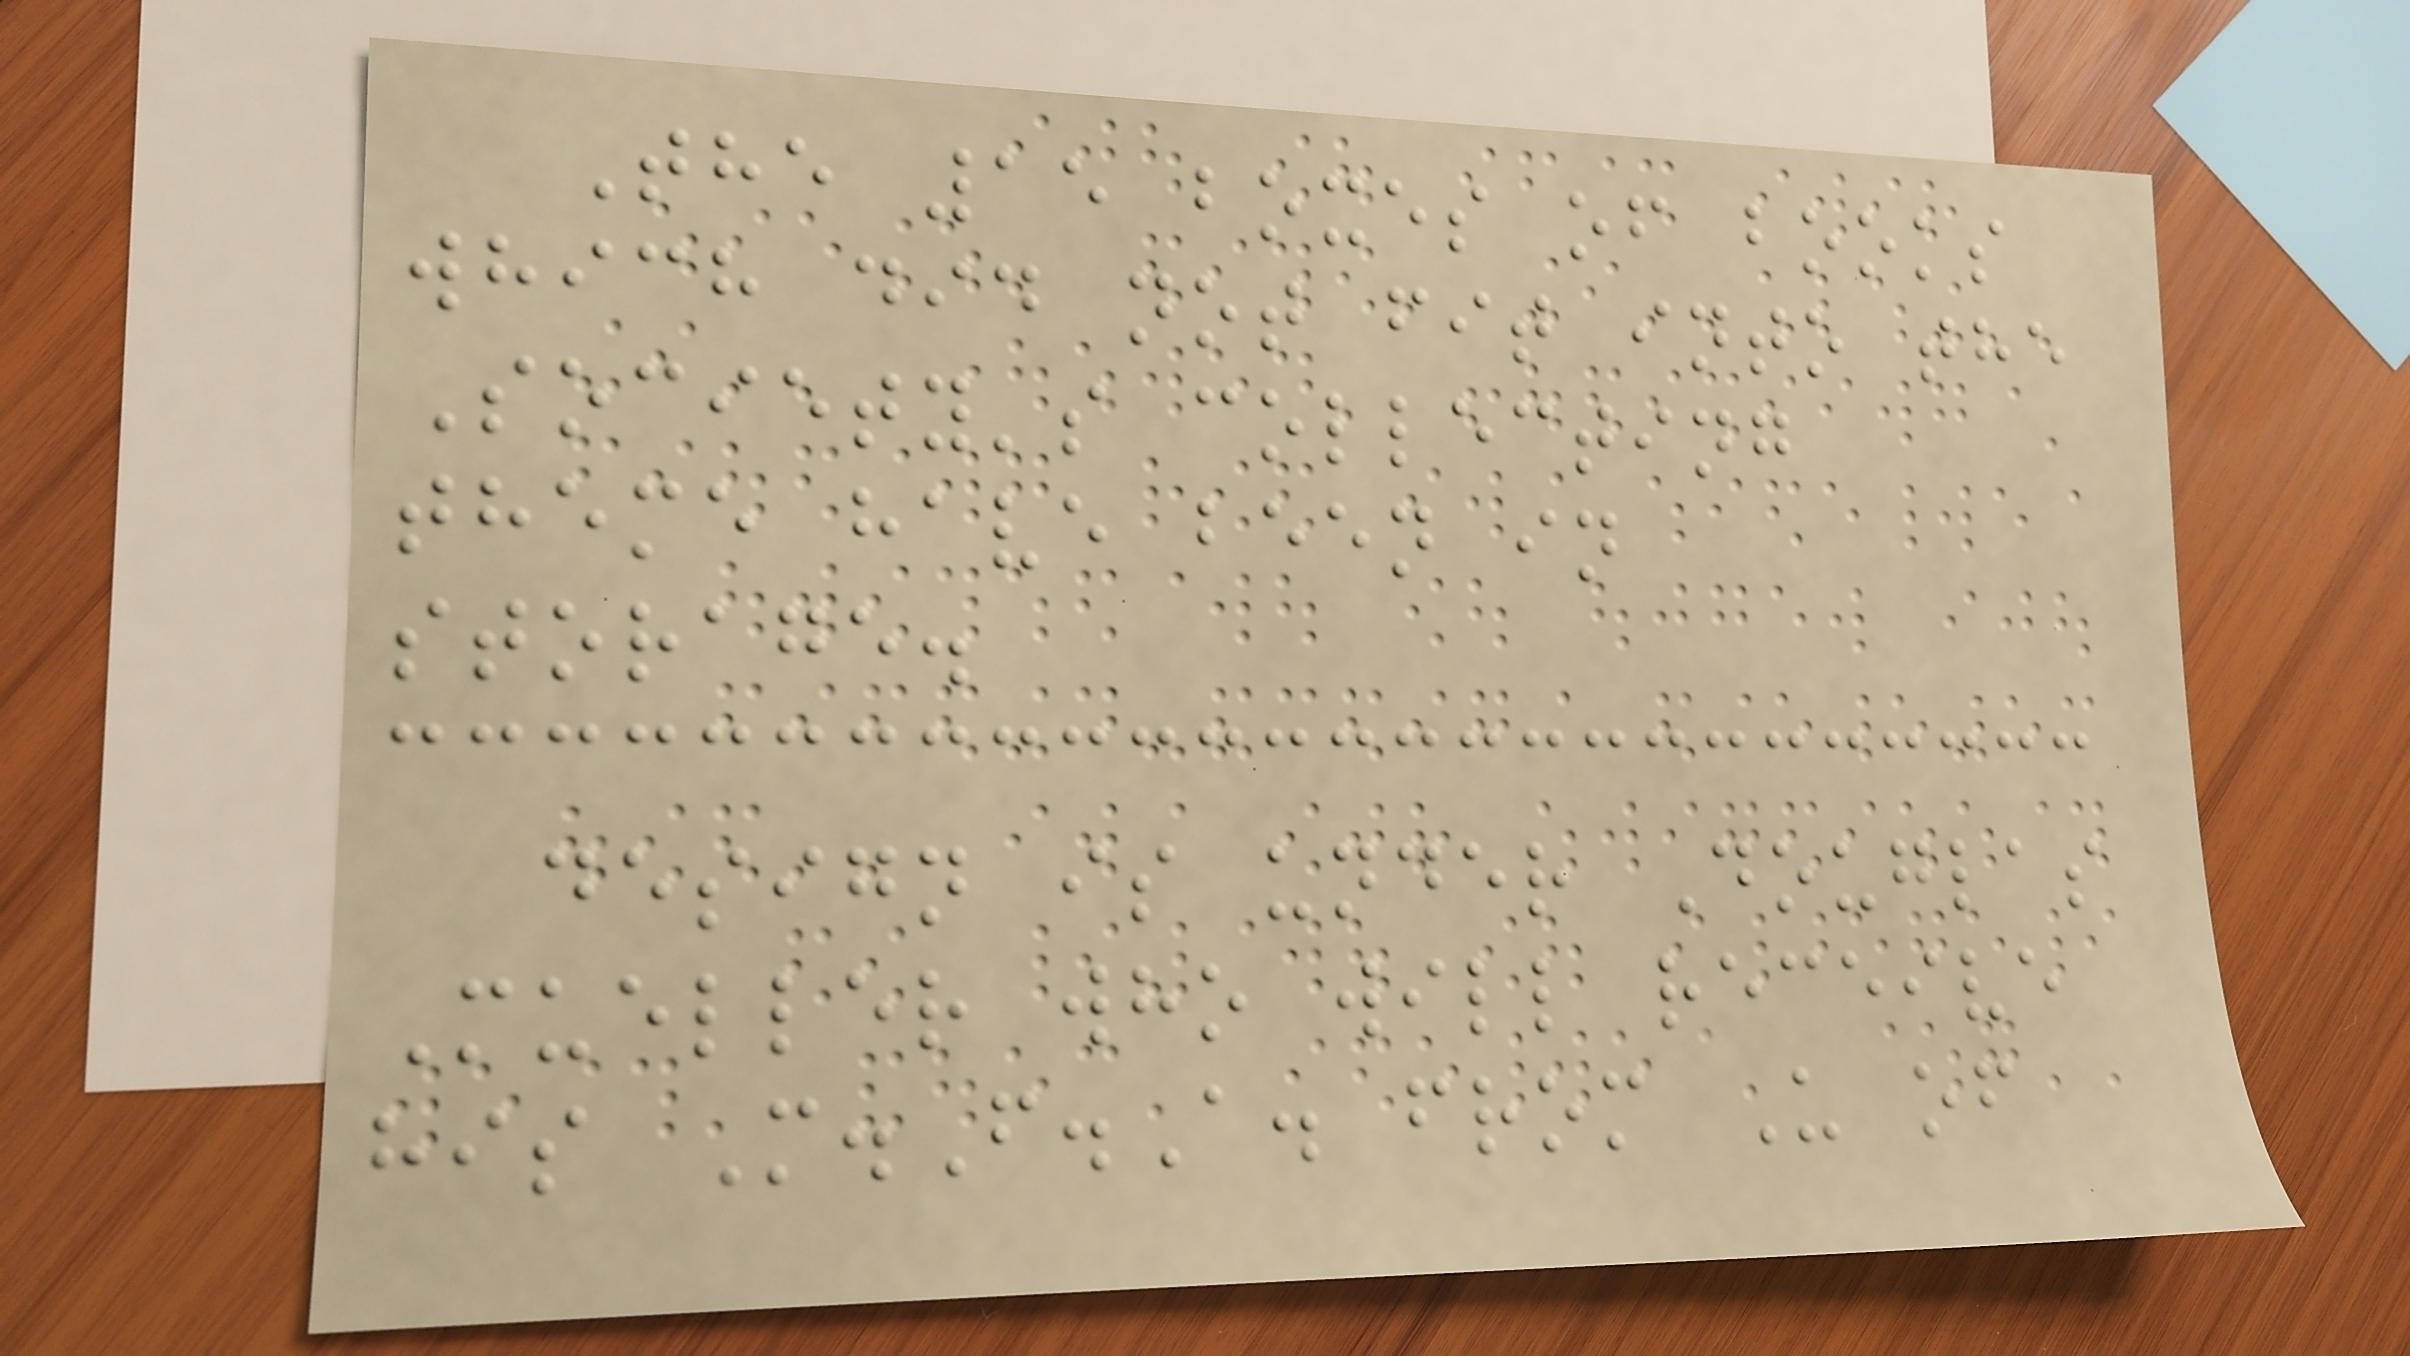The 15 boxes of books
which did not fit into the
Society's collecting
theme have been in
storage.
design is under Douglas
Mueller who will receive
his M.F.A. from U of
